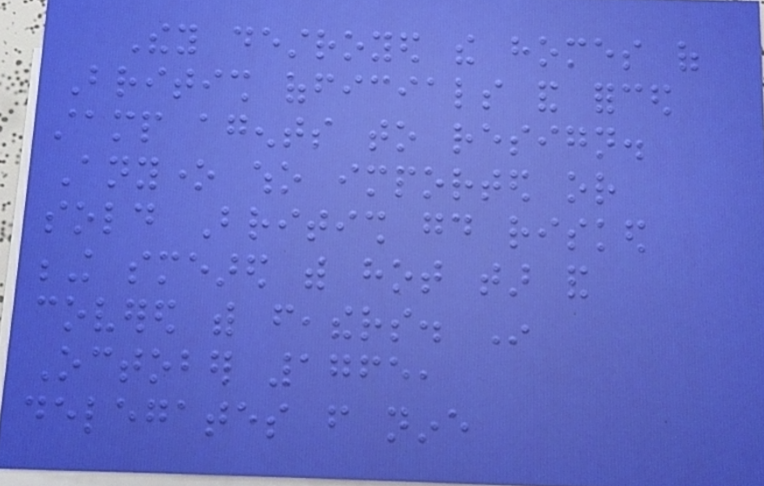They destroyed the homes of
British officials and forced
stamp agents to resign.
Anyone who imported or
sold British good risked
being smeared with hot tar and
covered with feathers. In
October 1765,
delegates from nine
